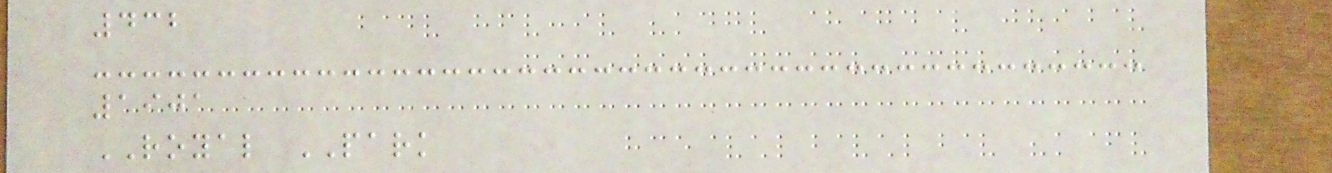432
1901
ROYAL PARK
